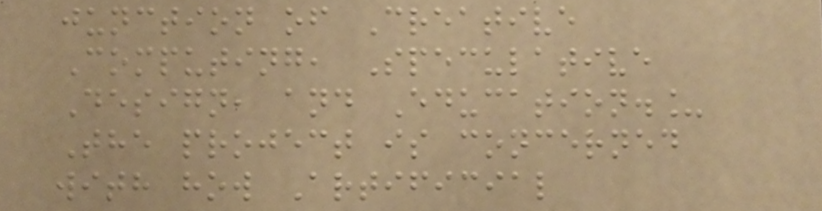junction of Creative
Computing, Speculative
Design, and Education._
The project is concerned
with how Artificial
